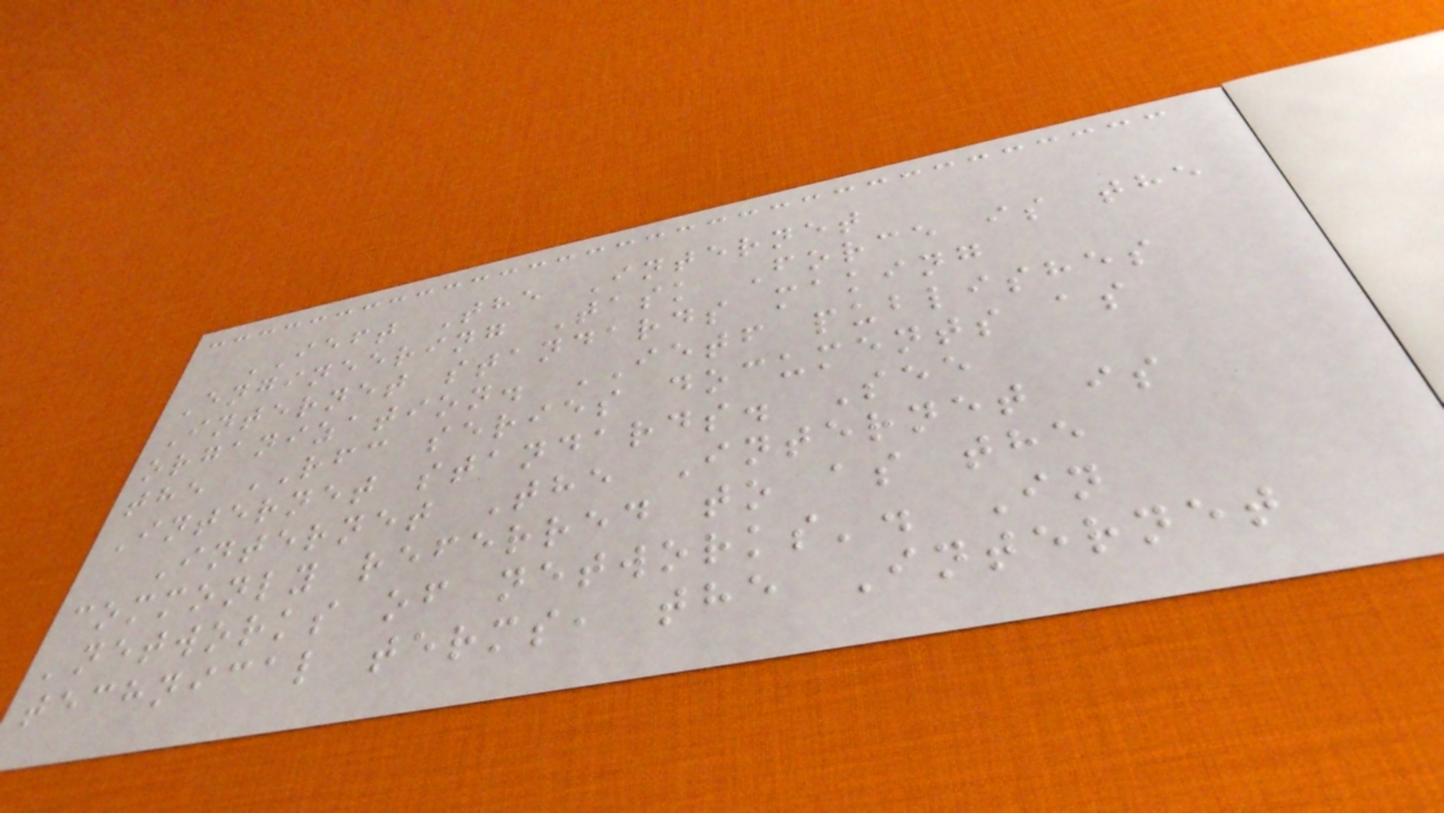IEFT The Internet
Engineering Task Force is the
Internet standards making
organization. IETF publishes
the RFC series documents as
Internet standards. See
Internet The Internet is
commonly referred to as the
'networks of networks'. In
technical terms, the Internet
